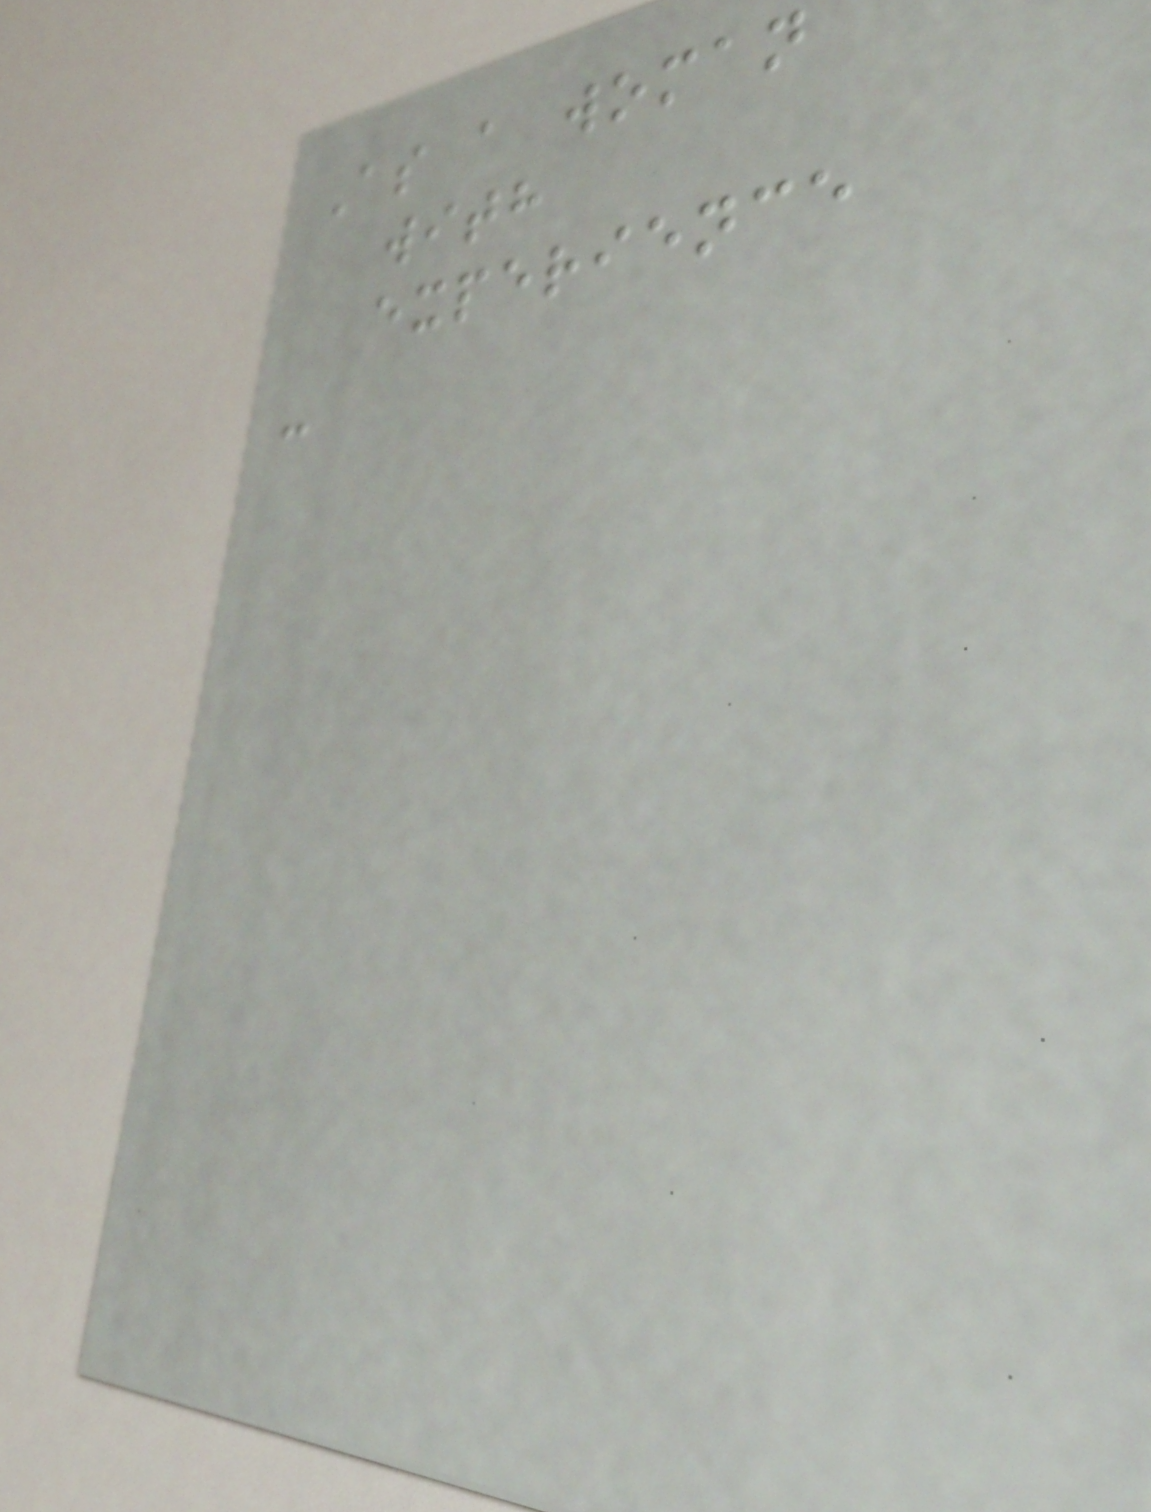As a woman
with
experience
-
